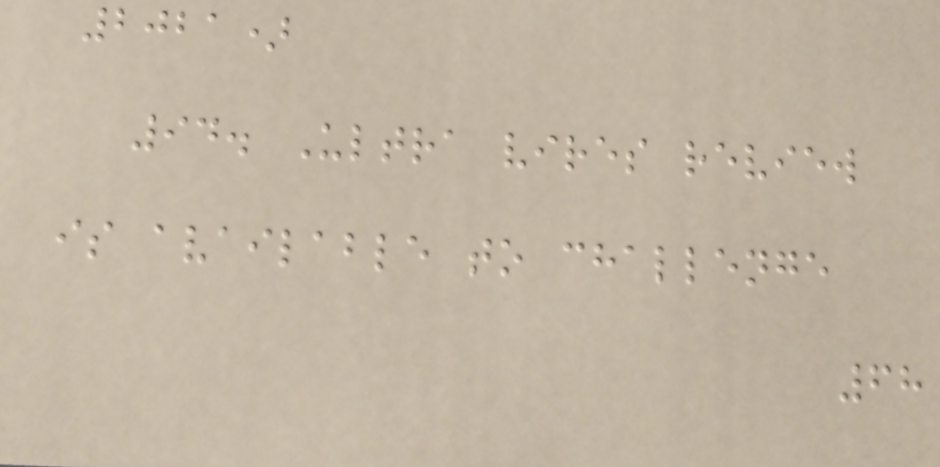2021)
94. Ultra vires review
is available to challenge
68
